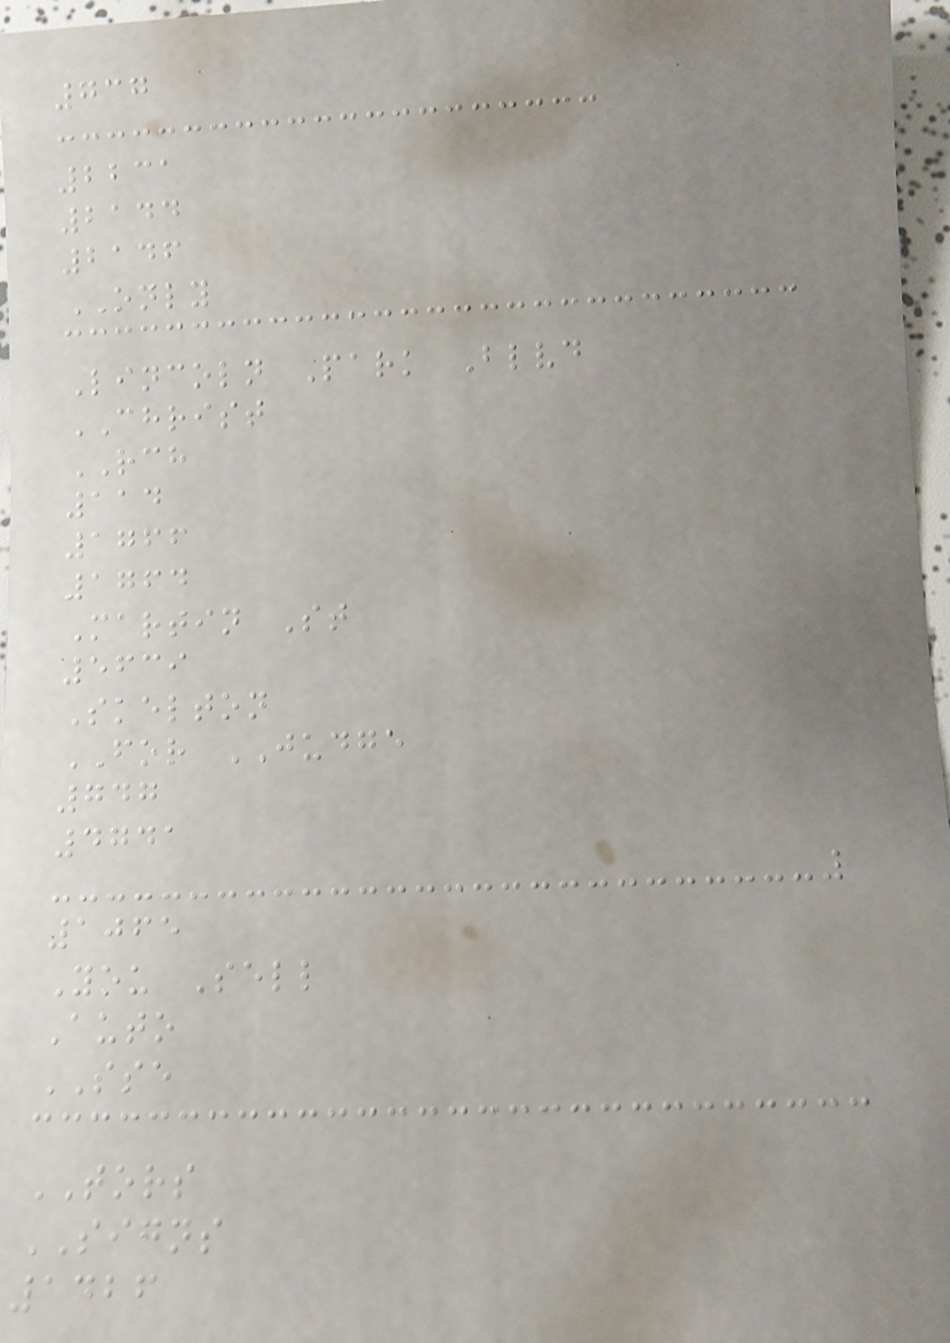737
2231
2144
2146
ONLY
Lincoln Park Blvd
CHRIST
RCH
114
1766
1764
Martin St
5639
Skelton
FOR JUDGE
747
4741
1065
You Sell
Auto
SSE
TORS
SIGNS
1426
